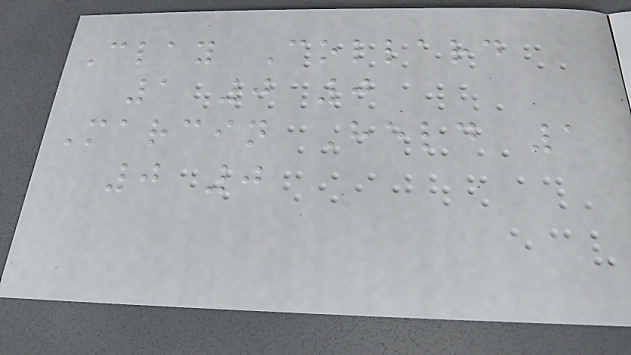Clay Collard
1 0 0
Marcin Held 1
0 0
